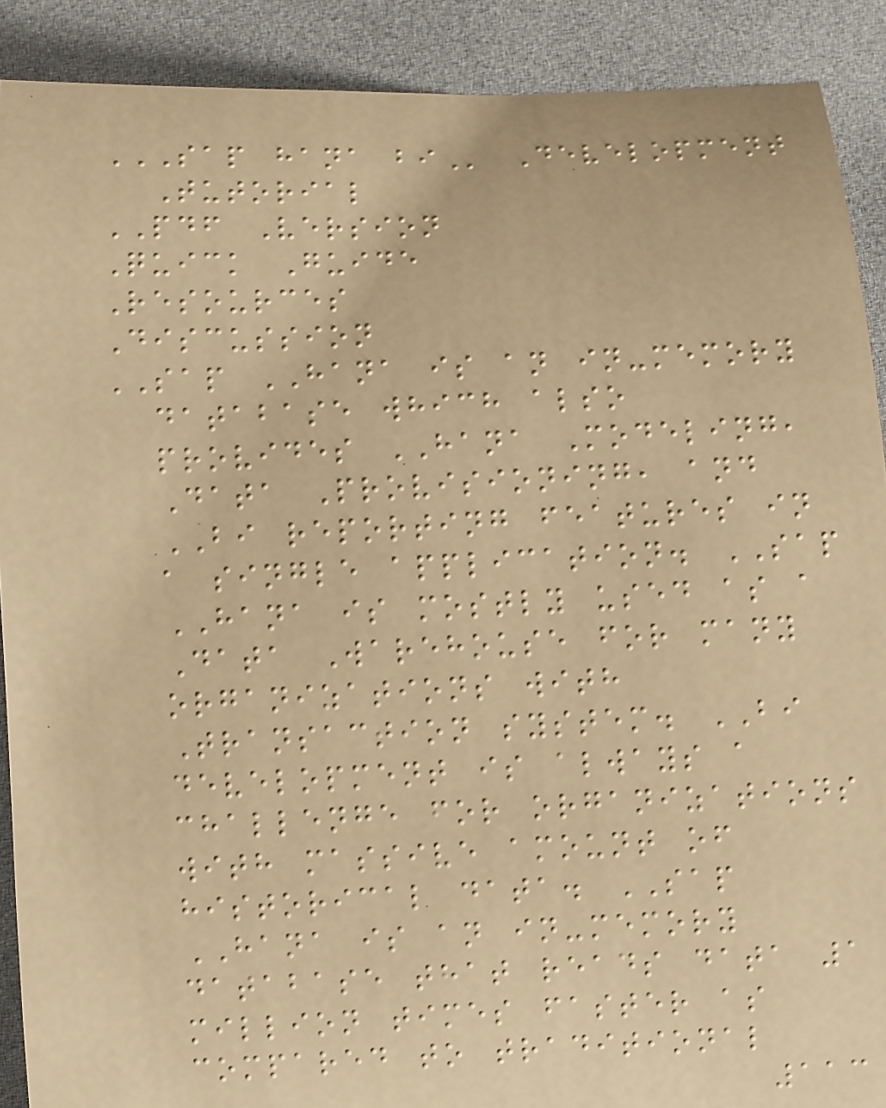SAP HANA BI Development
Tutorial
PDF Version
Quick Guide
Resources
Discussion
SAP HANA is an in-memory
database which also
provides HANA Modeling,
Data Provisioning, and
BI reporting features in
a single application. SAP
HANA is mostly used as a
Data Warehouse for many
organizations with
Transaction system. BI
development is always a
challenge for organizations
with massive amount of
historical data. SAP
HANA is an in-memory
database that reads data 1
million times faster as
compared to traditional
113
